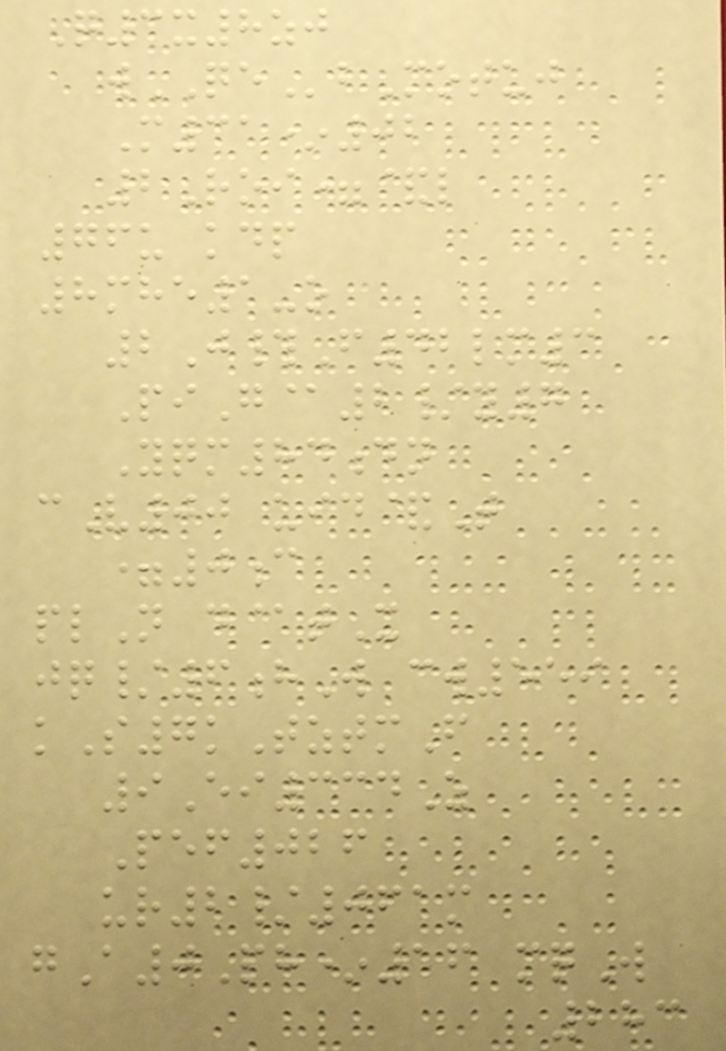Q3x8zj
wQEbMotuj
M31*02
2Roi=&l
76u kdp
8mhe1-o
2J#F42lm3
PiG@2/y7
Yqm84dn
cV00 uid&T
=0c
plN d@tX
jq/6hW cw559
kS7kTztmF
9Ei334Z
Pef026
ur2/061m
gA0Ph*16 mqW
283
